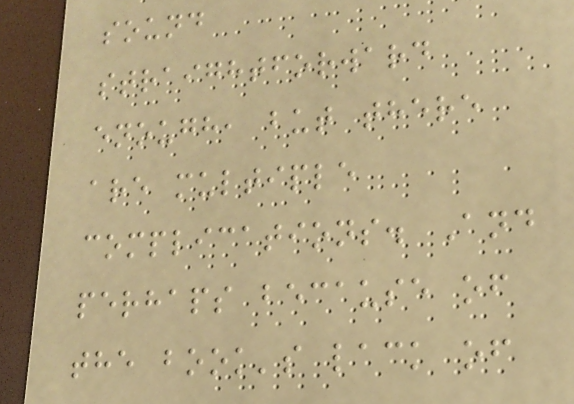sound
straightforward
enough, but there
are multiple
complications. And
perhaps because of
the book's lack of
